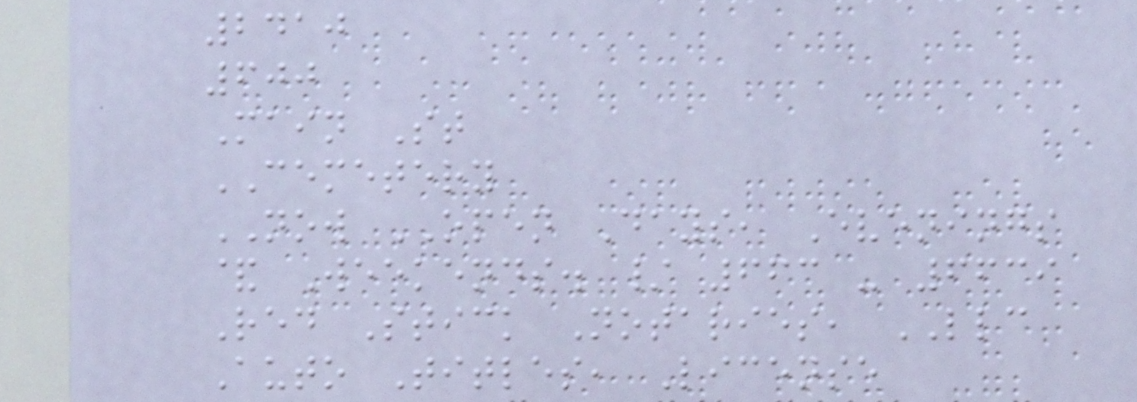2410
600
Main St
CEMETERY
NOW OPEN Days, Evenings
& Weekends. / 663 - 6639
Red Stick Notaries, LLC
Auto Titles, License
